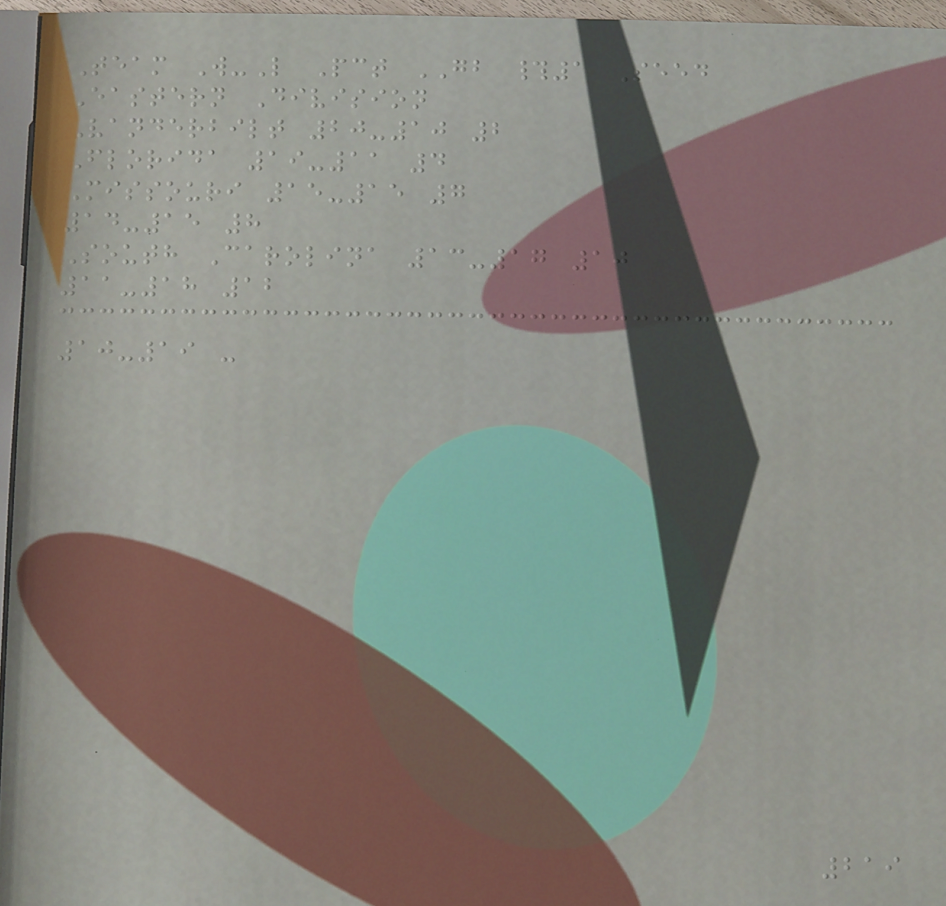Team W-L Pct GB #1 Seed
Eastern Division
Vanderbilt 20-10 2
Florida 19-11 4
Missouri 15-15 7
14-15 8
South Carolina 13-17 10
11-18 12
10-19 -
219
